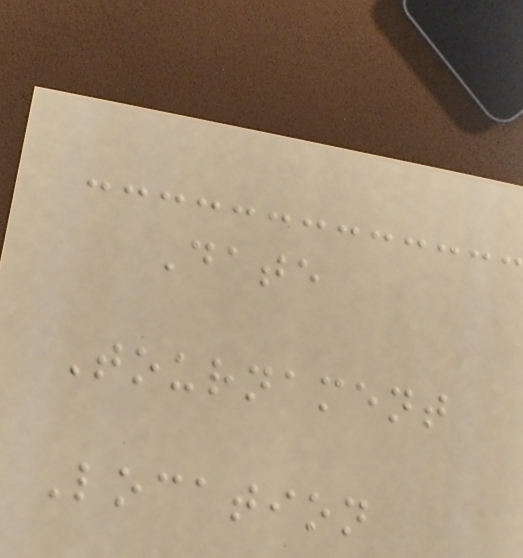Date
Tournament
Location
